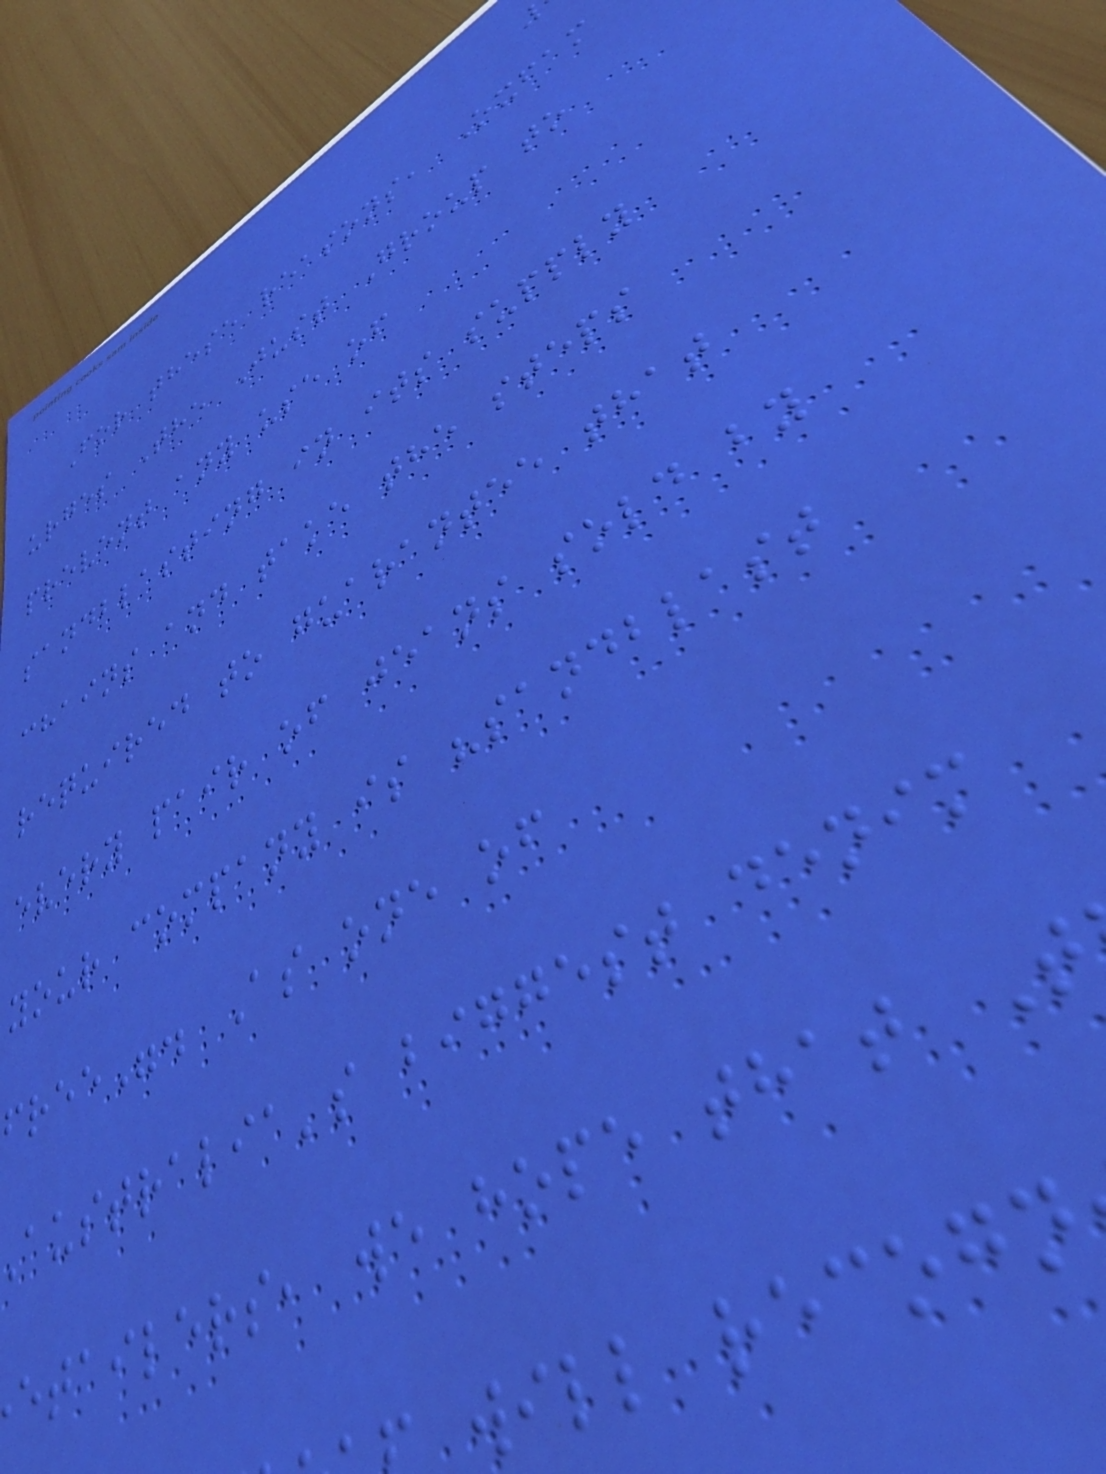For these reasons, Oxfam
urges The Just Group to
prevent any use of
sandblasting in its supply
chains and take the steps
required to guarantee that
every pair of jeans sold by
your company is "sandblast
free". As one of
australia's biggest denim
etailers, we hope that T
will recogn
